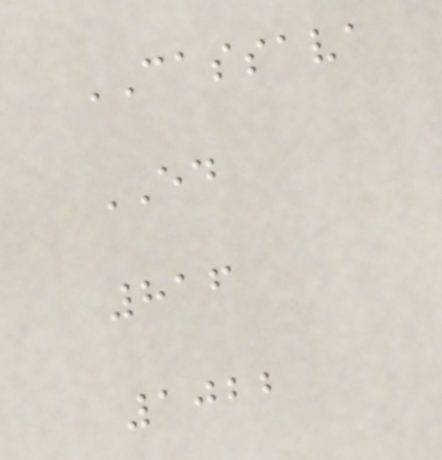CASSAVA
ED
816
1022
